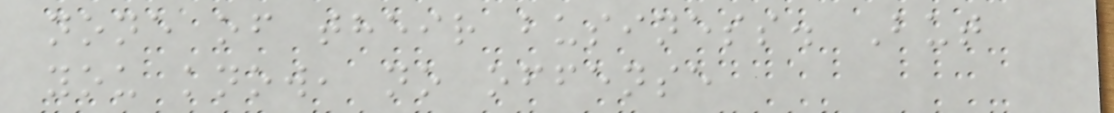none of their business. But
you know, no offense
